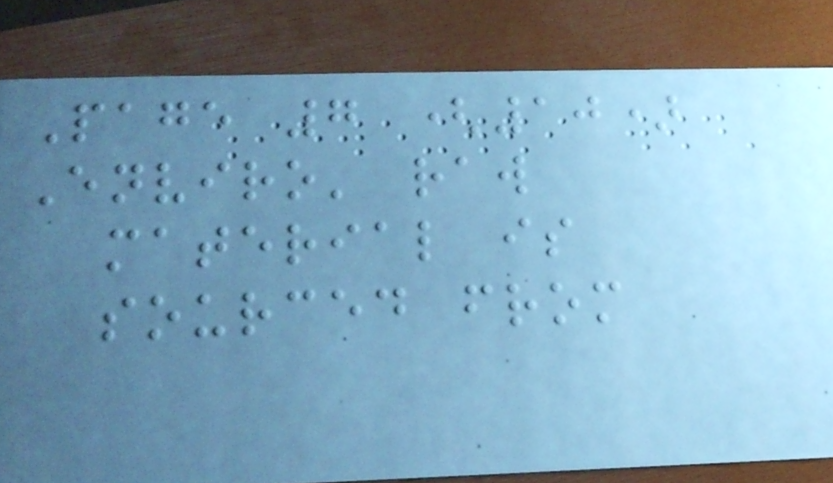Page 7 (10)
Enviro' raw
material is
sourced from
